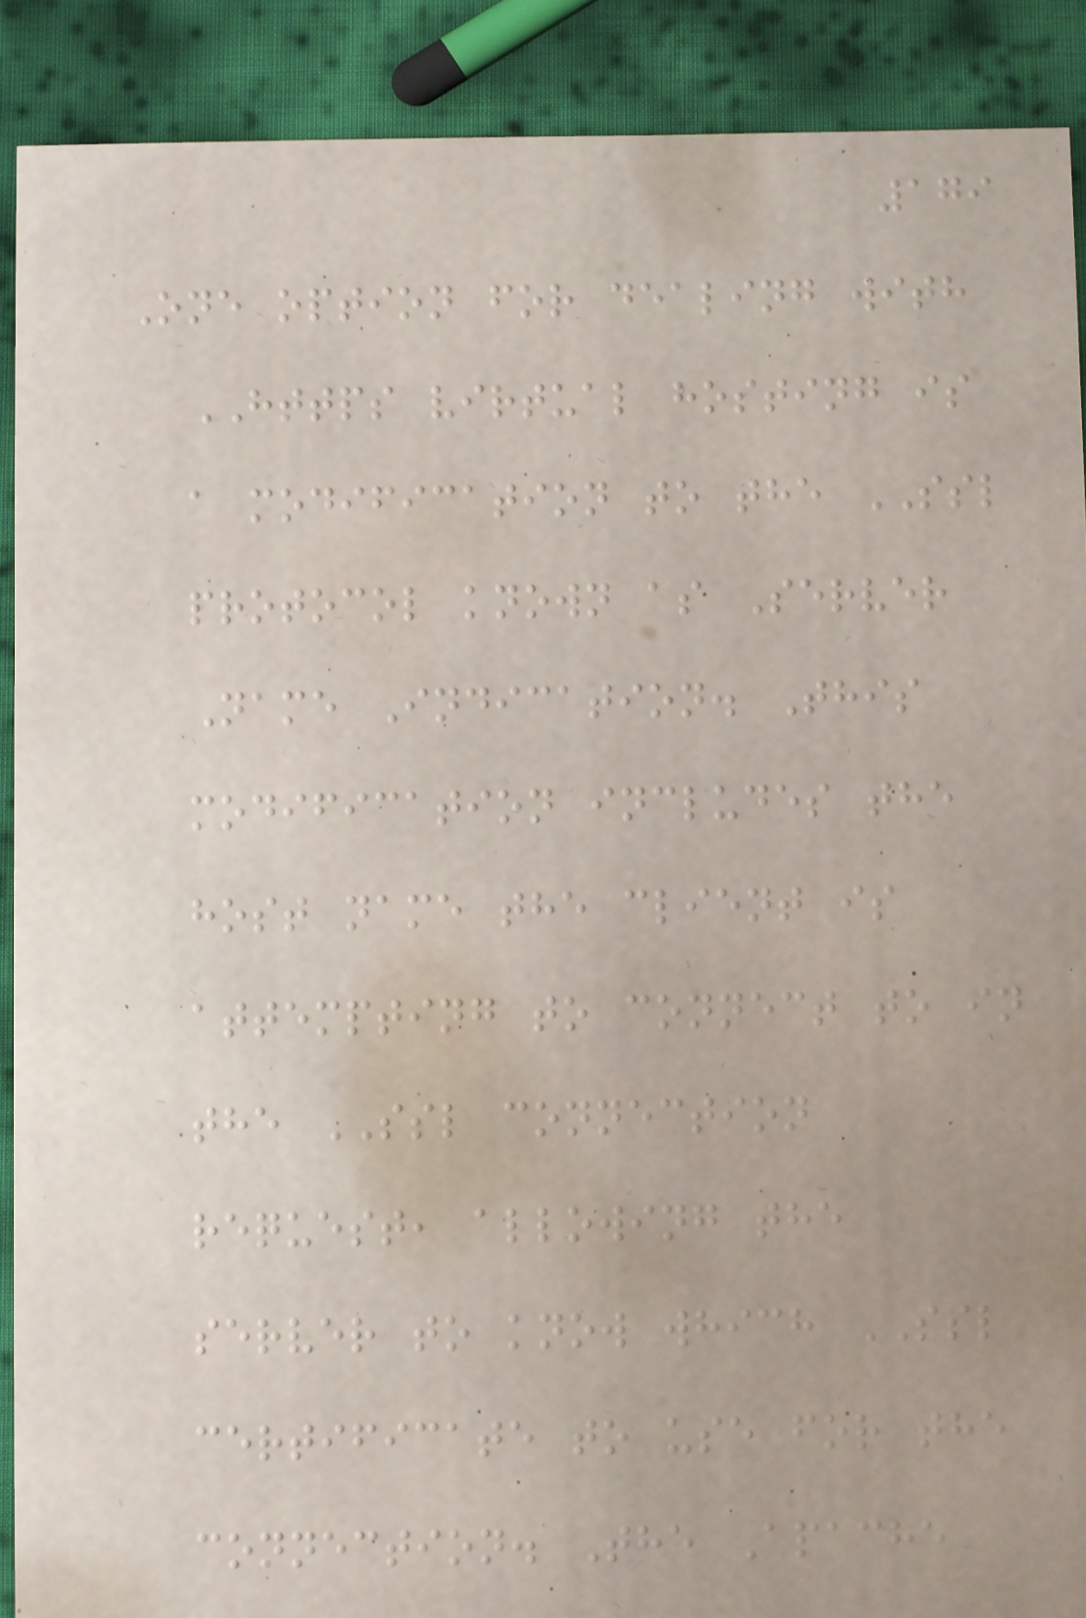179
One option for dealing with
HTTPS virtual hosting is
a modification to the SSL
protocol known as Server
Name Indication. This
modification includes the
host name the client is
attempting to connect to in
the SSL connection
request, allowing the
server to know which SSL
certificate to use for the
connection. The Apache
